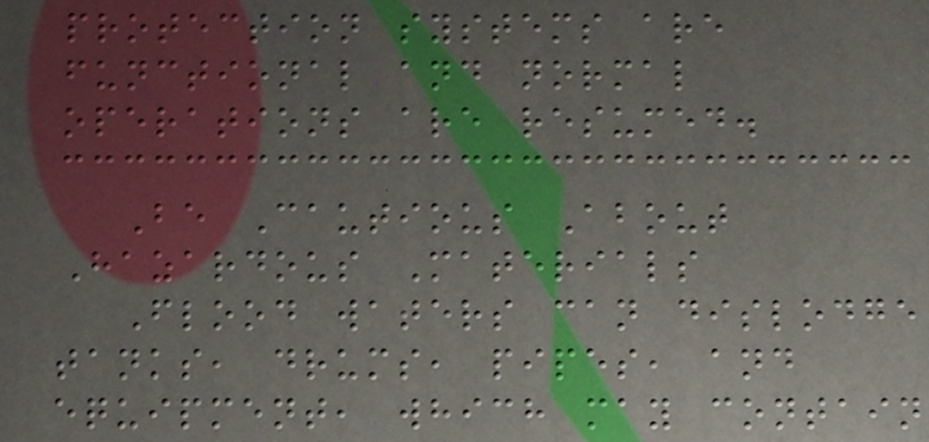protection systems are
functional and normal
operations are resumed.
Be Cautious About
Hazardous Materials
Flood waters can dislodge
tanks, drums, pipes, and
equipment, which may contain
